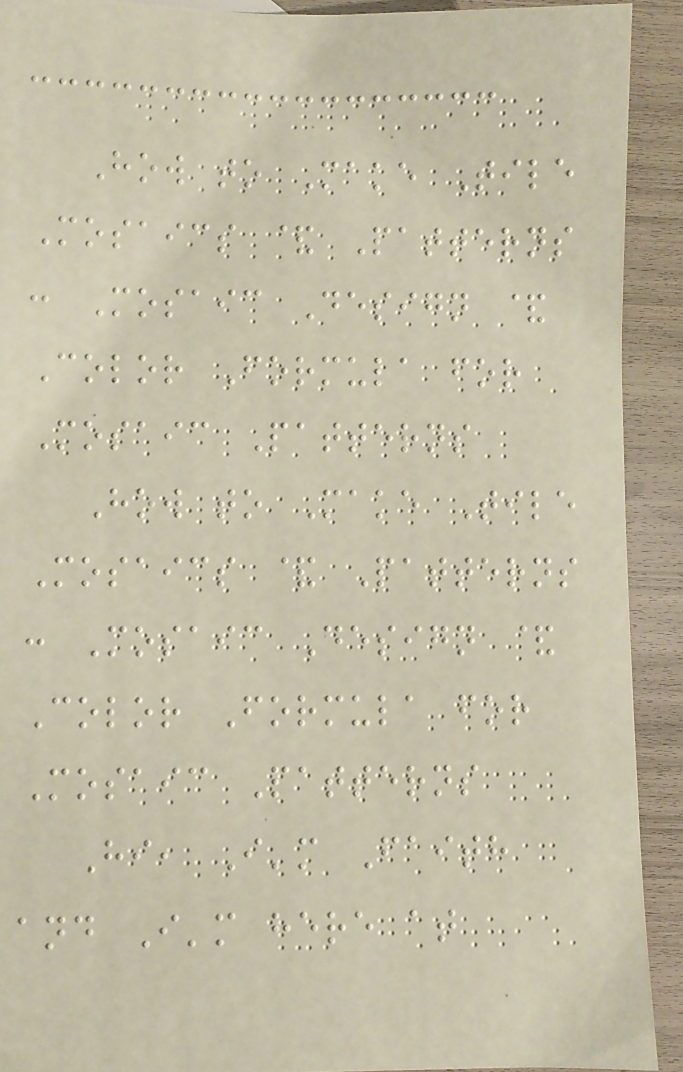How to Make Tile
Mosaics & Patterns
: Mosaic Design &
Color Formula for
Mosaic Patterns
How to Make Tile
Mosaics & Patterns
: Mosaic Design &
Color Formula for
Mosaic Patterns
Hi, I'm Faith
and I'm here at
